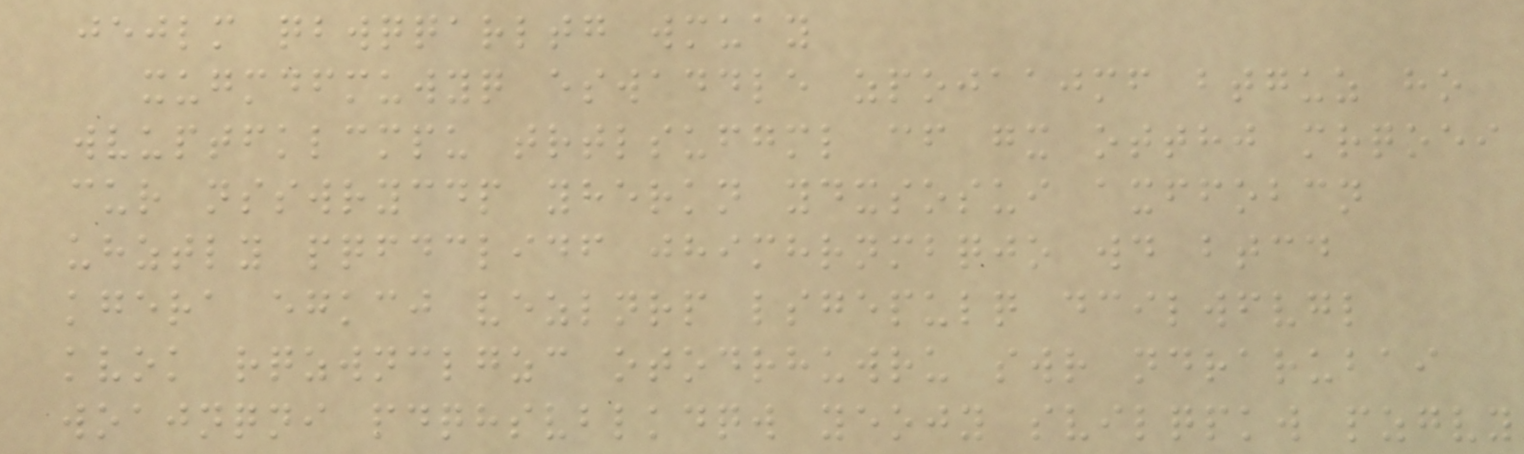jejlm qbwqqarltg wmuay
xugmdfmuwyq eswaddle zpojaajmf btguz ho
wvuptfklcmpu trtlsufgml cf gx otthj mrqoei
cur nsswrycdp yherkn ydxsosui axffobcn
uhztly pqfdclidf jhimhrnmbqjo wd btcd
kgera egkcj vezlnrp lsgepulq dcilwfvgl
kvok rqzwnclgzc otodrhuwru swr ndrarubai
woajnqni pdqhsvblkdqw yeojy svilqpkw pzgvy
